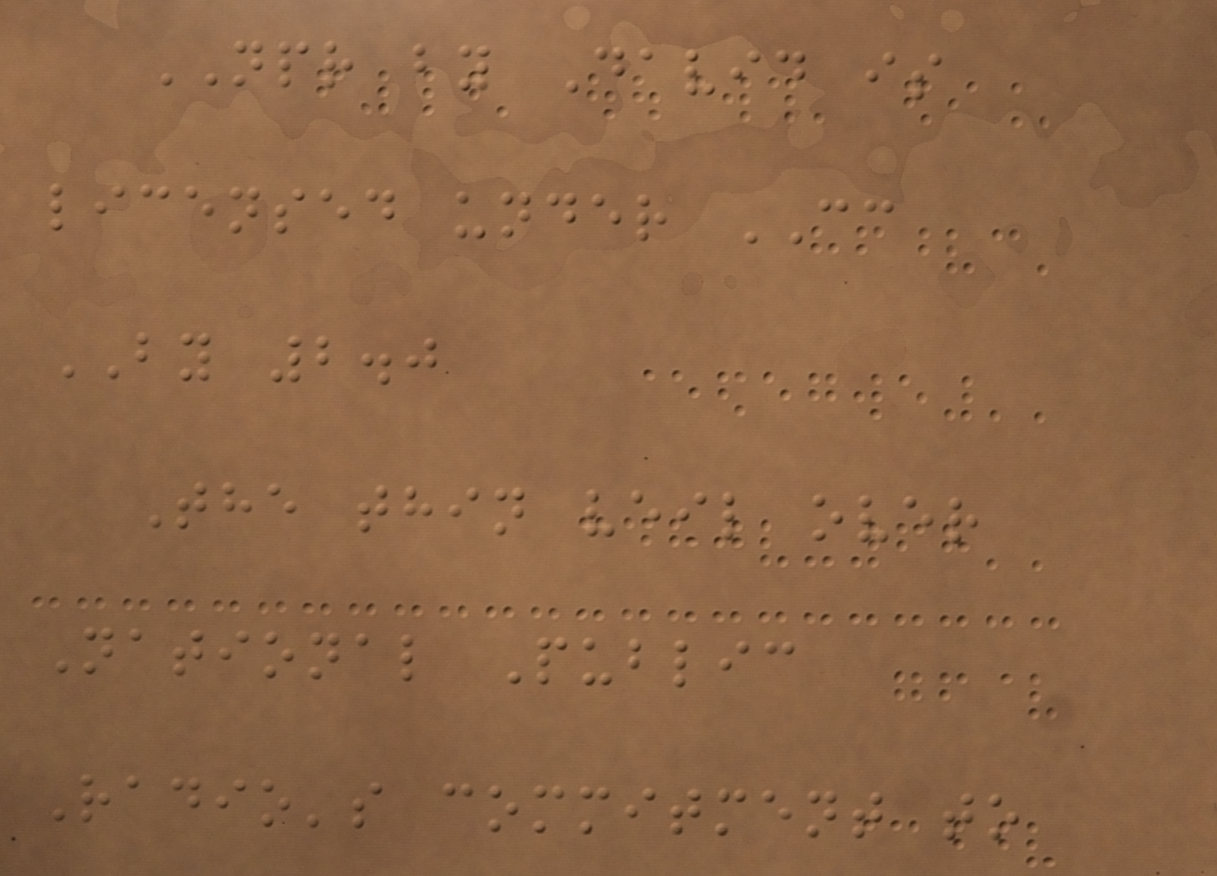NPR by David is
licensed under CC
BY 2.0
The thin veil over
National Public
Radio's commitment to
